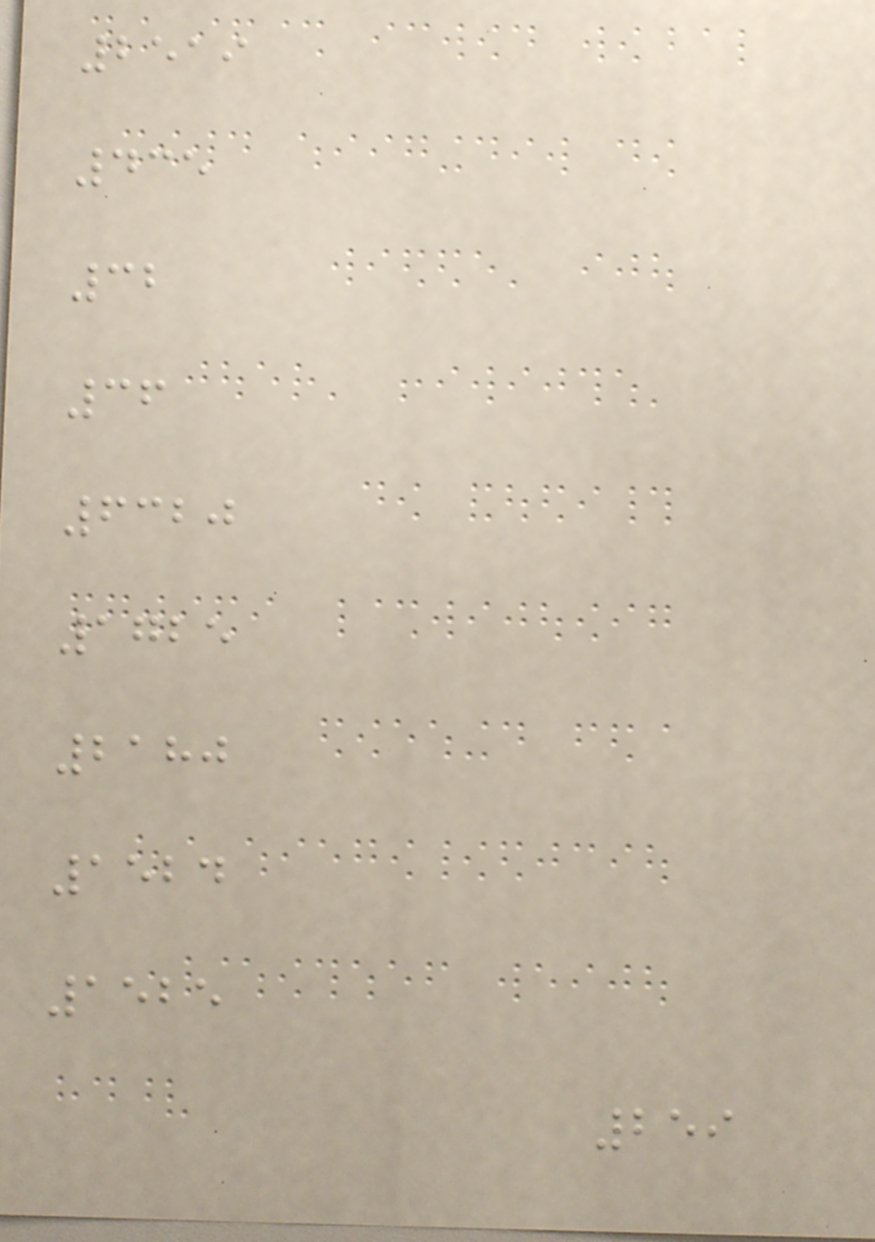2519
435
32
36
6320
1725
2180
1524
1525
259
